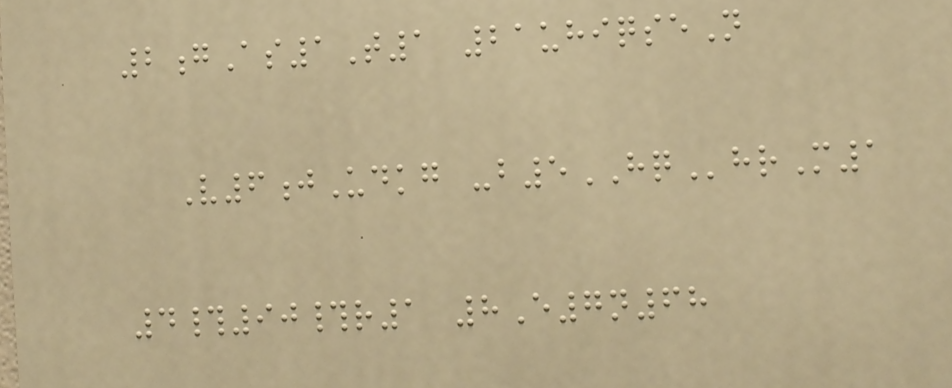2gAs1T1 21uhiqseN
V6jUdkg -b5HQhrM1
4#90#r1 8E7n68
